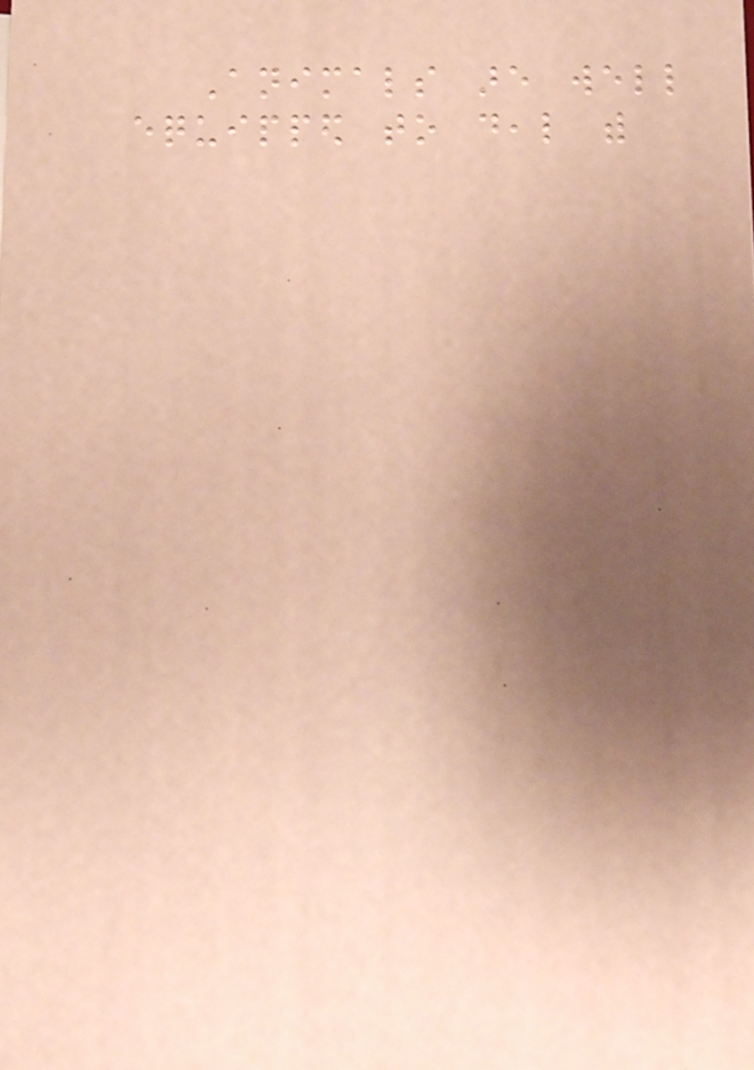Animals are well
equipped to deal with
